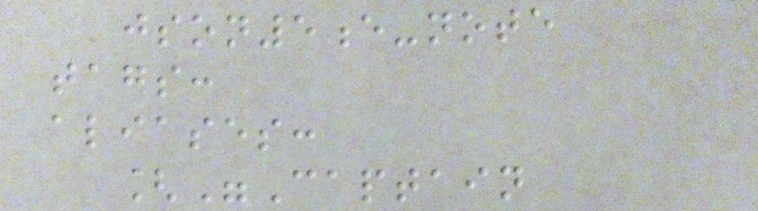json5e-note
tags:
aliases:
["Captain
